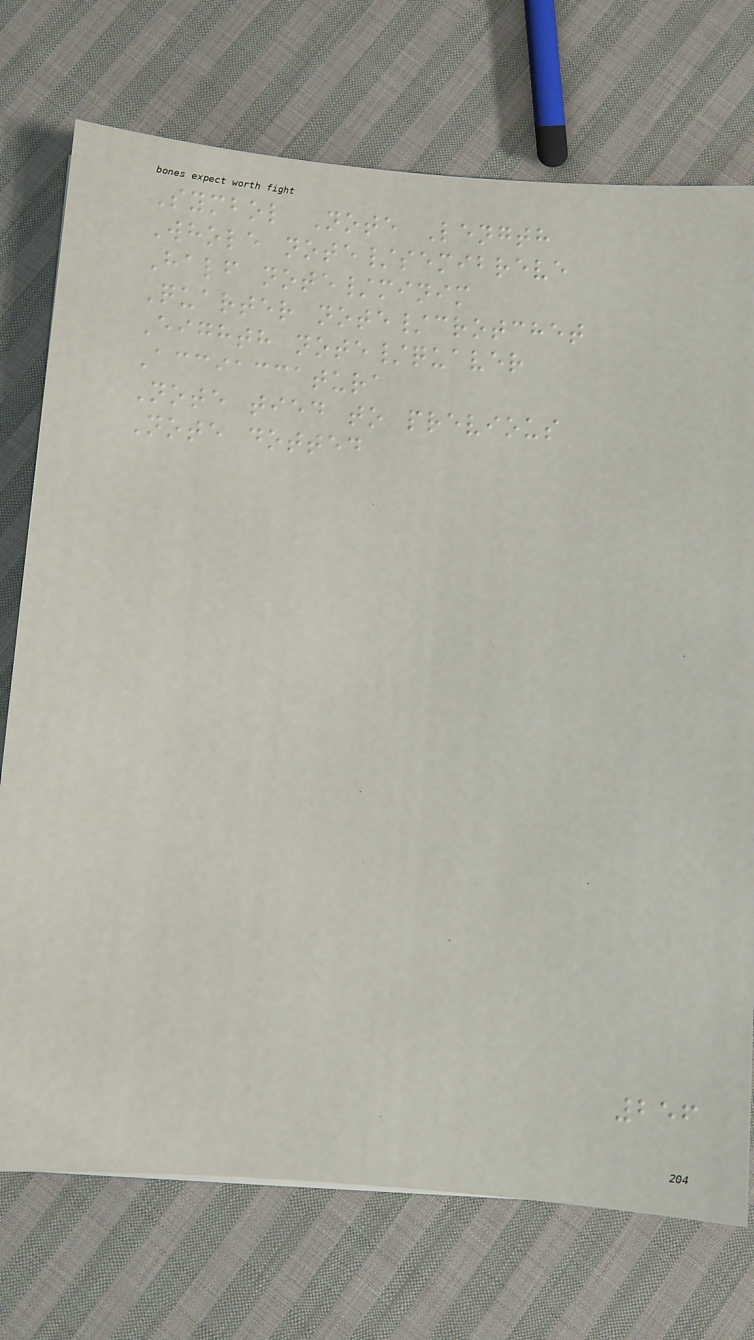Symbol Note Length
Whole note/semibreve
Half note/minim
Quarter note/crotchet
Eighth note/quaver
Acciaccatura
Note tied to previous
Note dotted
256
